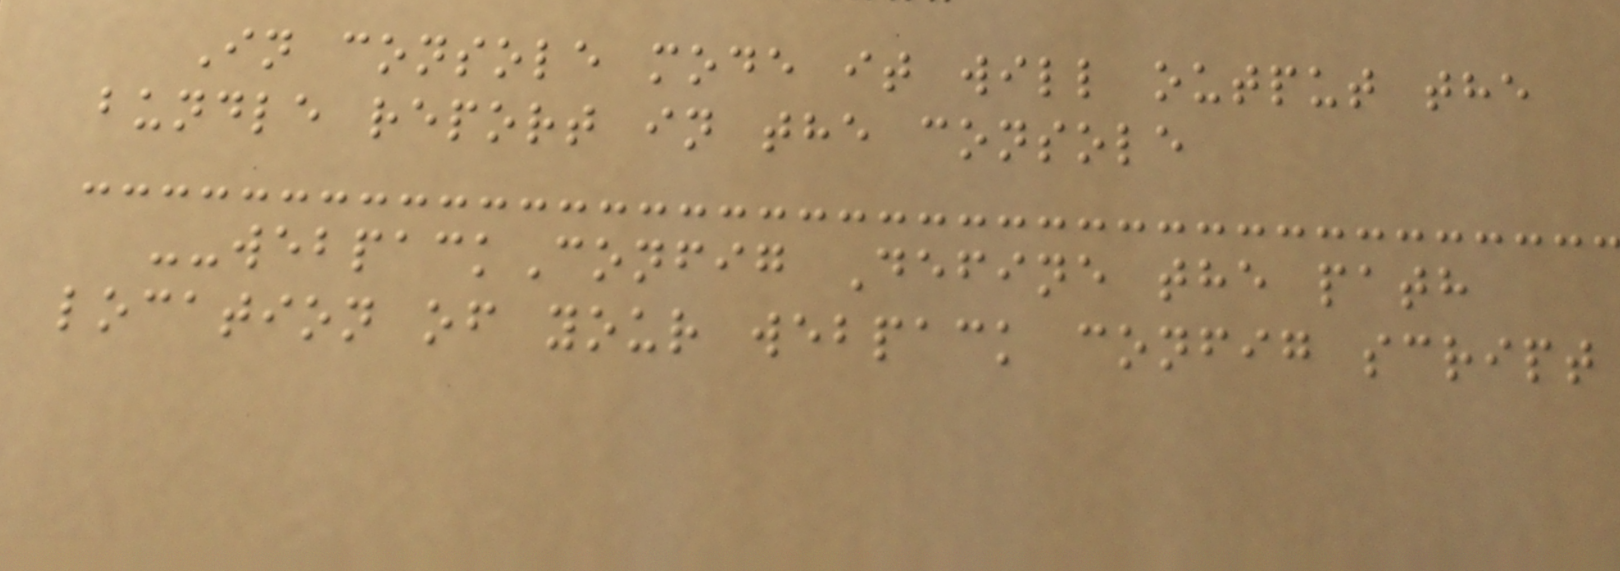In console mode it will output the
bundle report in the console
--webpackConfig Define the path
location of your webpack config script
